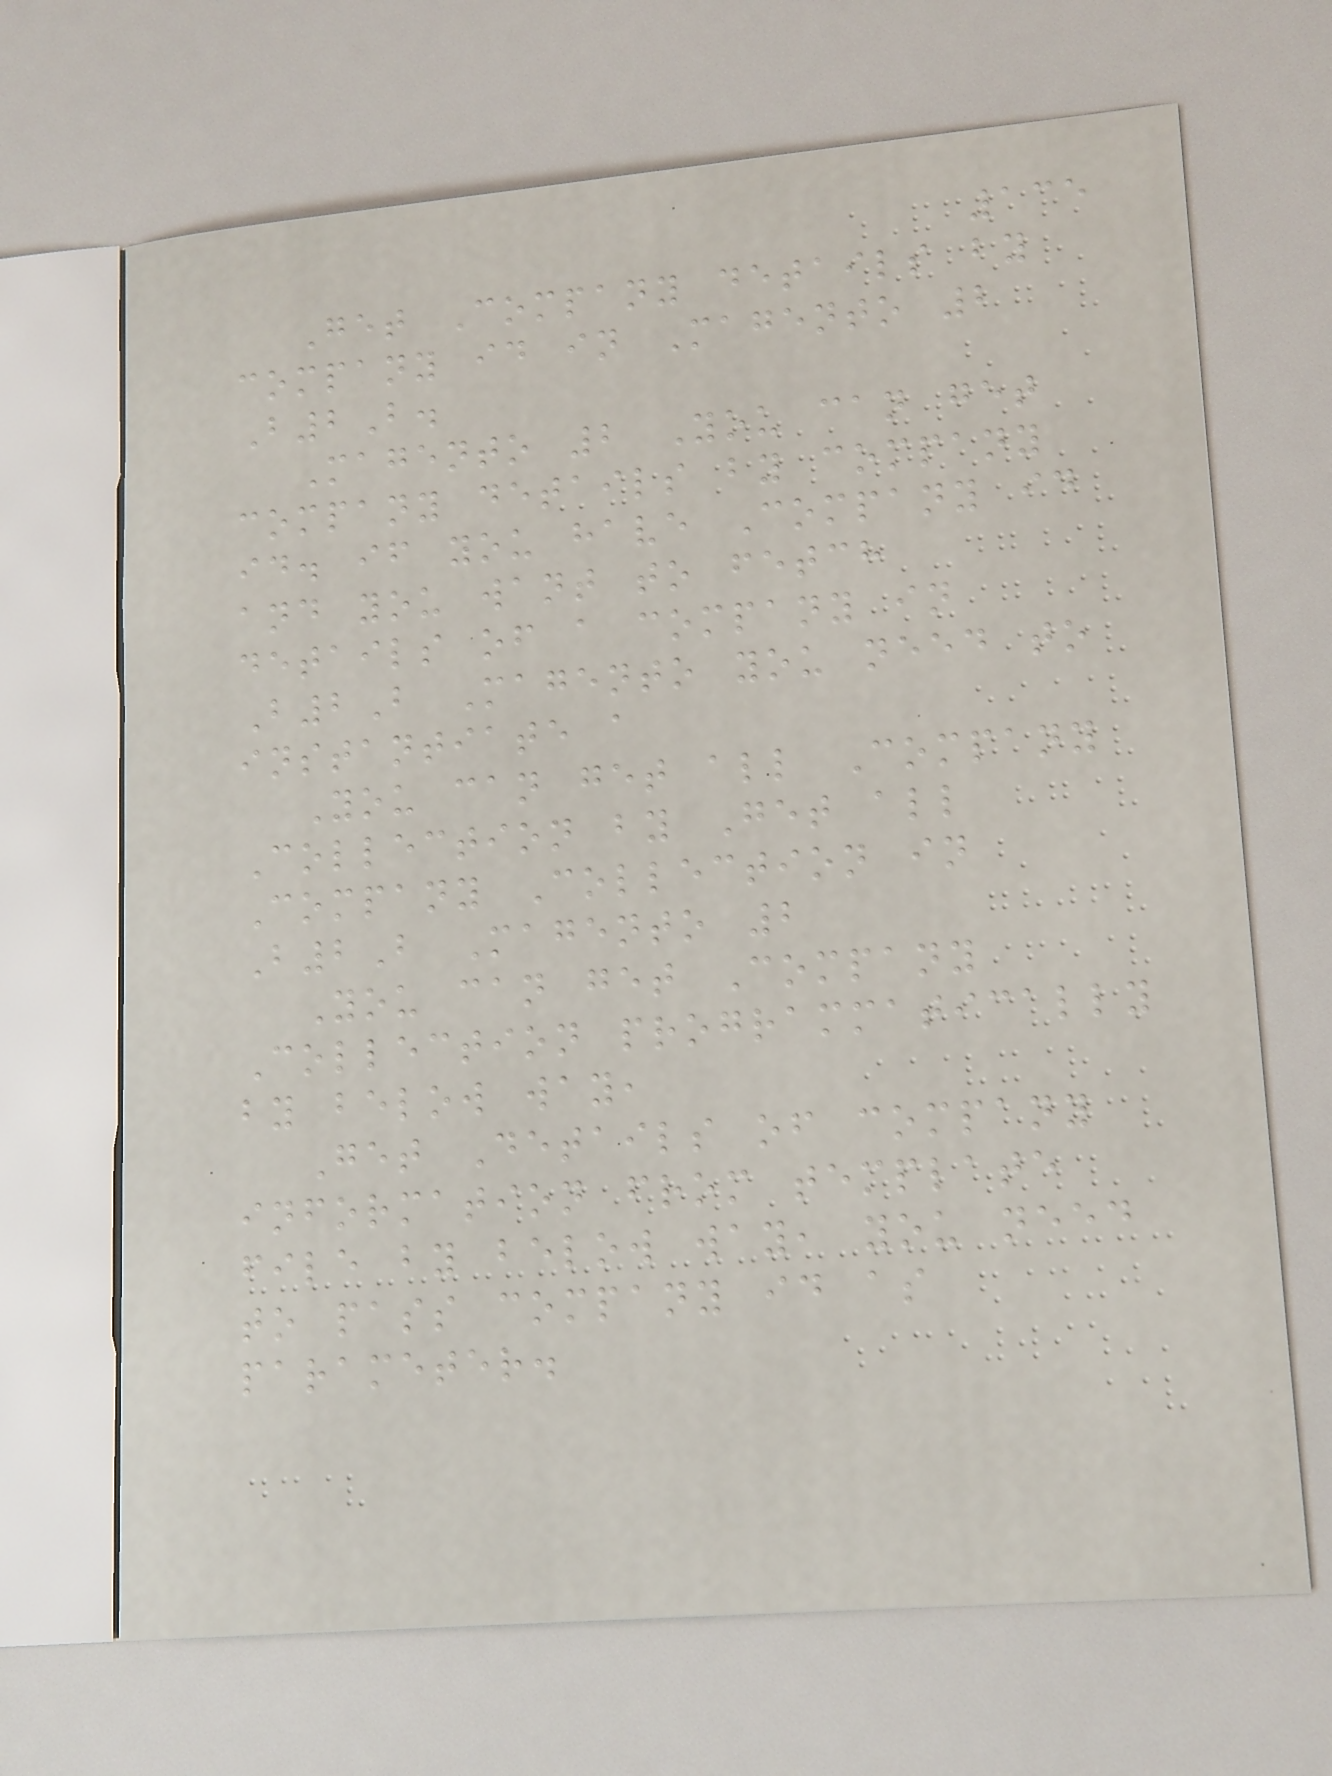135
Get Company details by
company id in Magento 2
B2B.
Magento 2 You can get
company details by company
id. if you have Company id
and you want to fetch
details of a company in
B2B Magento you need to
instantiate a
You can get all Company
Collection by Get all
Company Collection in
B2B Magento 2
You can get Company
Collection programmatically
by below way,
Get Details of company
information from template
file by below way, you need
to pass company id as
parameter.
